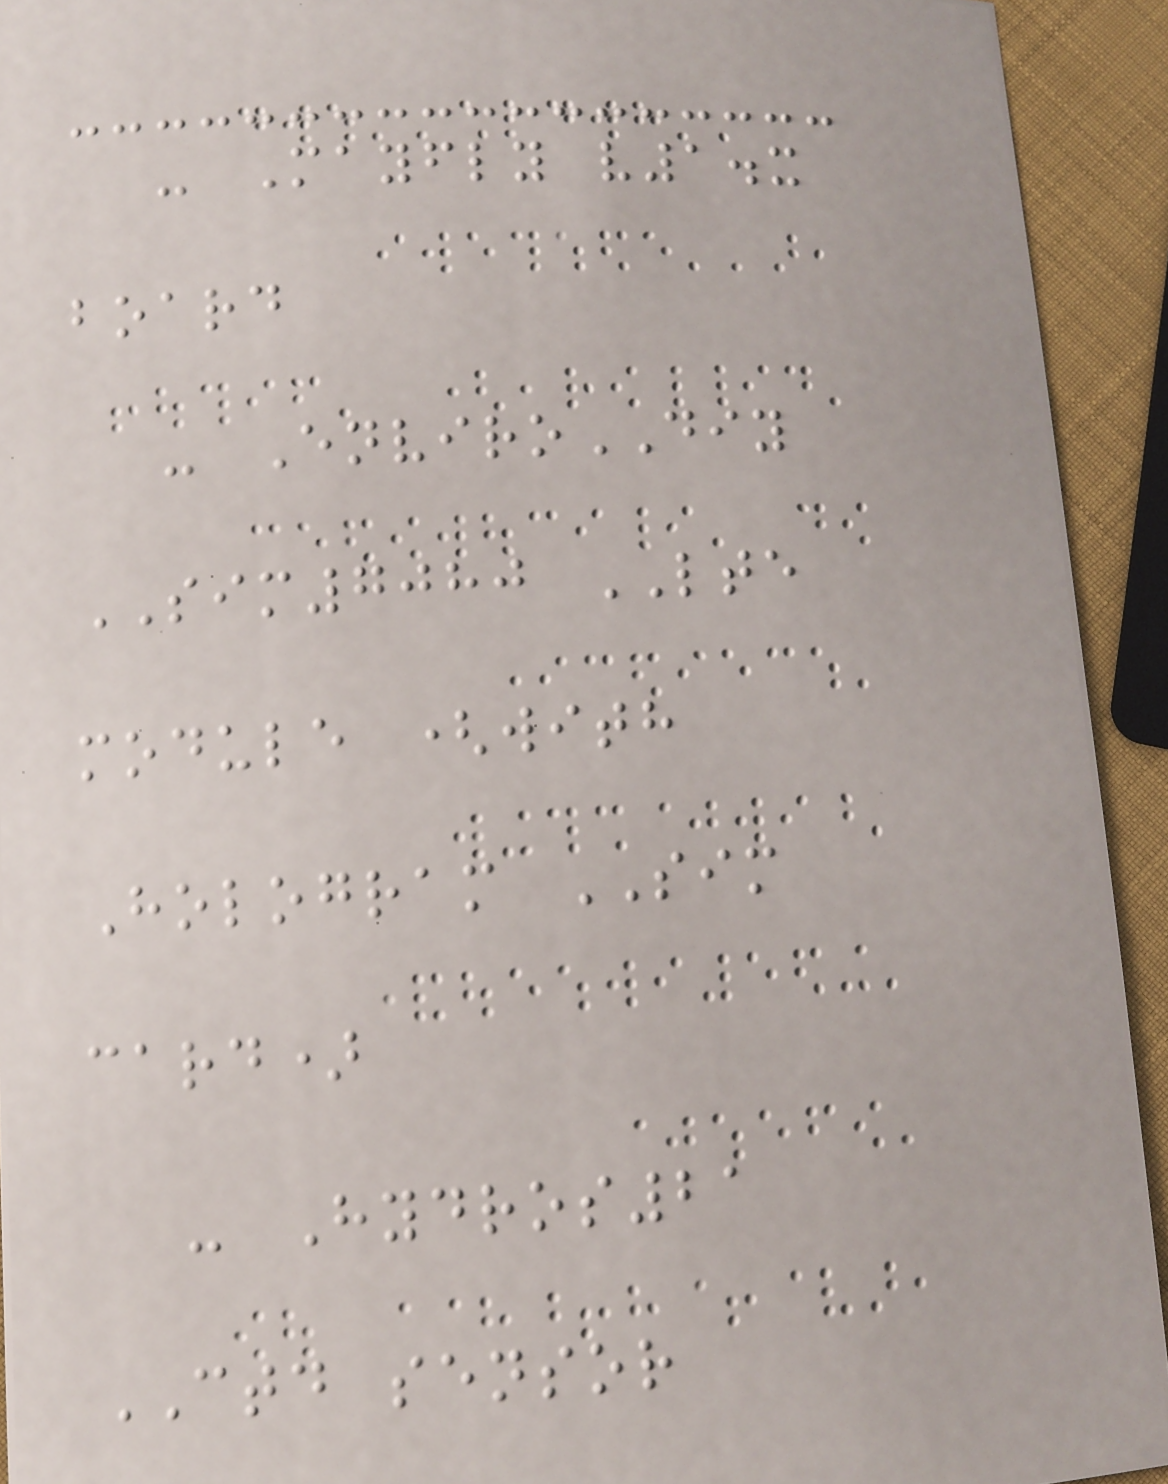- Mayfly v1.x
board
- EnviroDIY
SIM7080 LTE
module (with
Hologram SIM
card)
- Hydros21
CTD sensor
